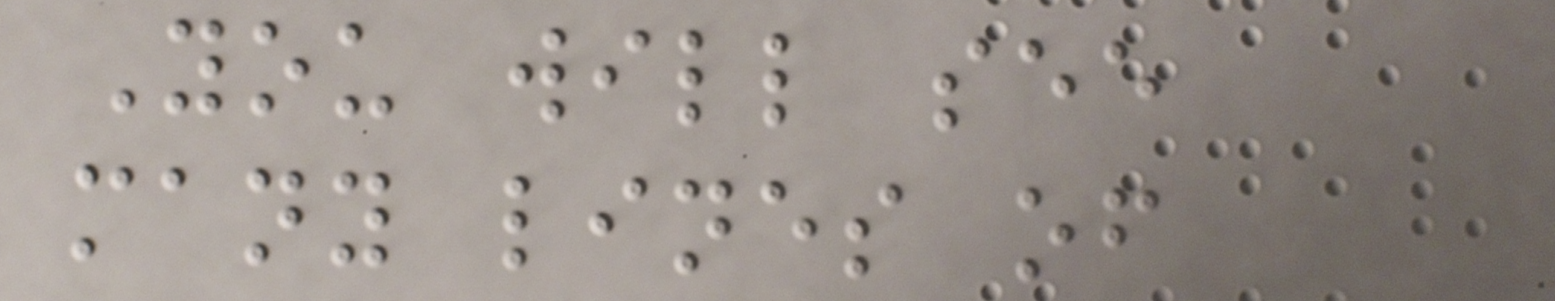You will see
many lines of
